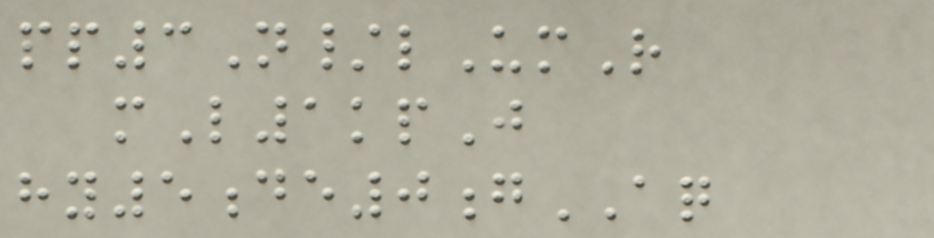pp3N/lUmR
mL1kpJ
hy5de0gAQ
